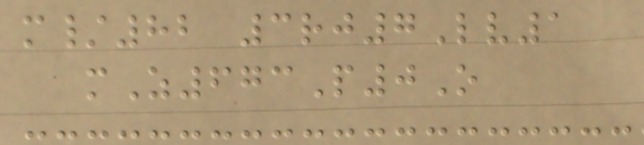m/82 3rj7Lv1
mZ673P0O
